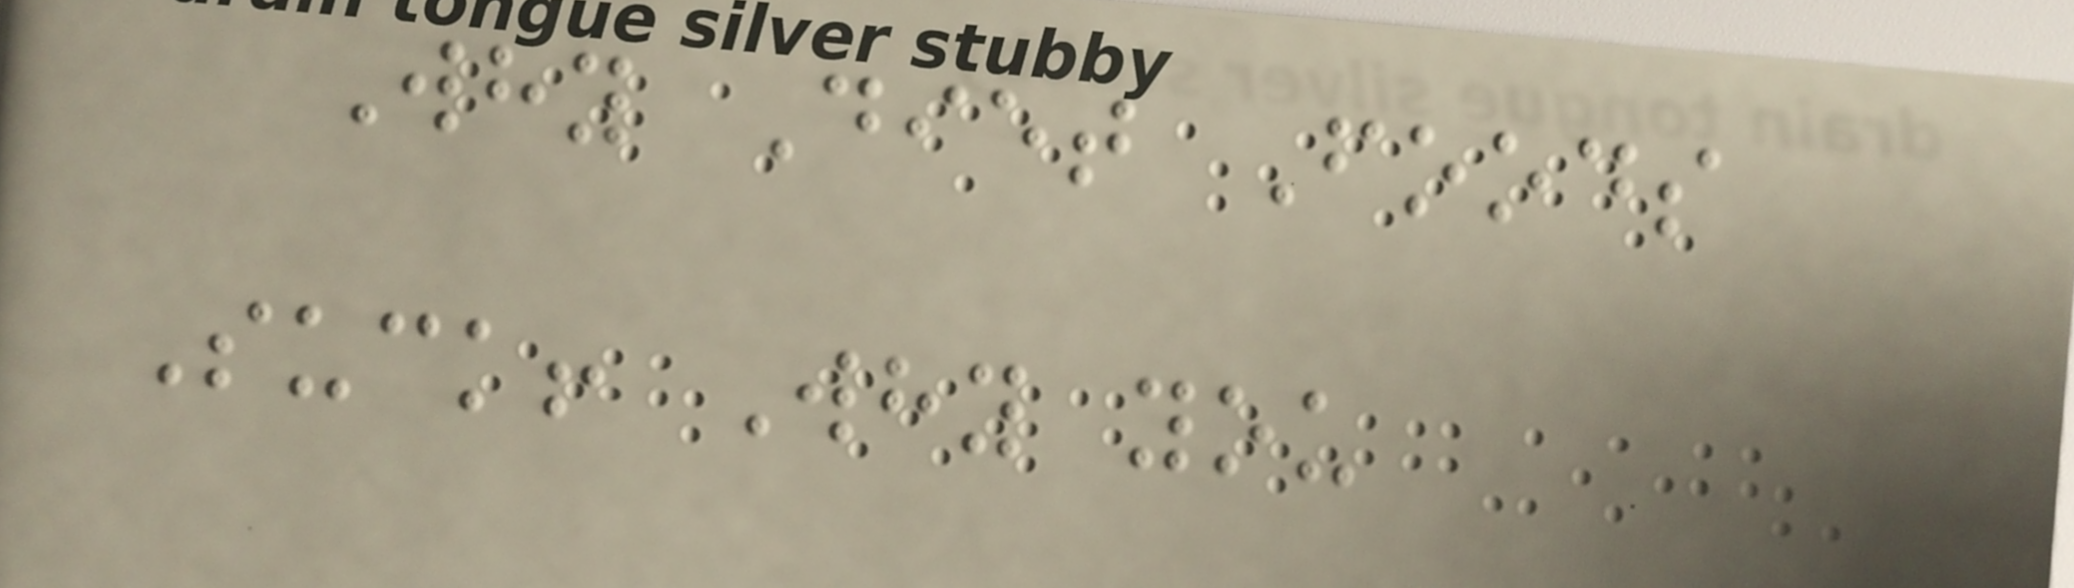Why Diet Foods
Suck! Why you
